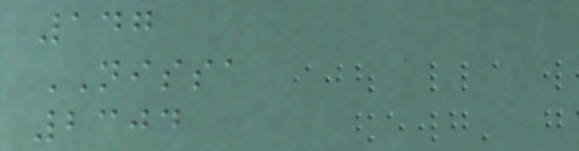147
NISSA
2304
